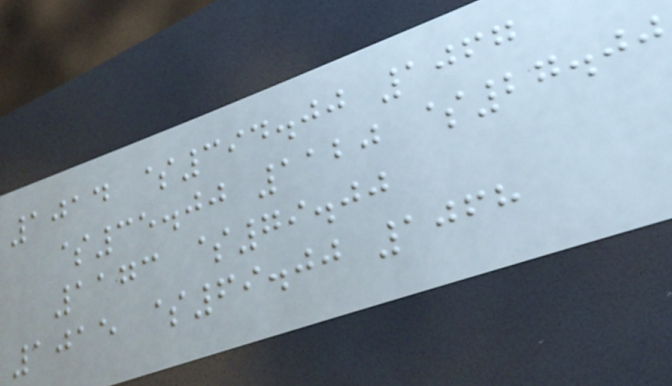1014 $394.00 1067
$35.00 1120 $27.00
1173 $79.00
1015 $69.00 1068
